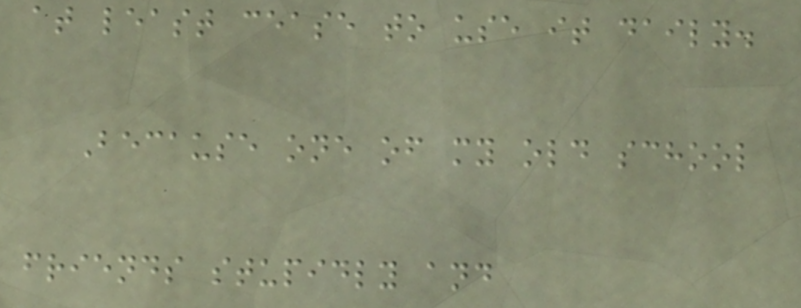at least cease to use it daily.
Because one of my old school
friends stupidly and
